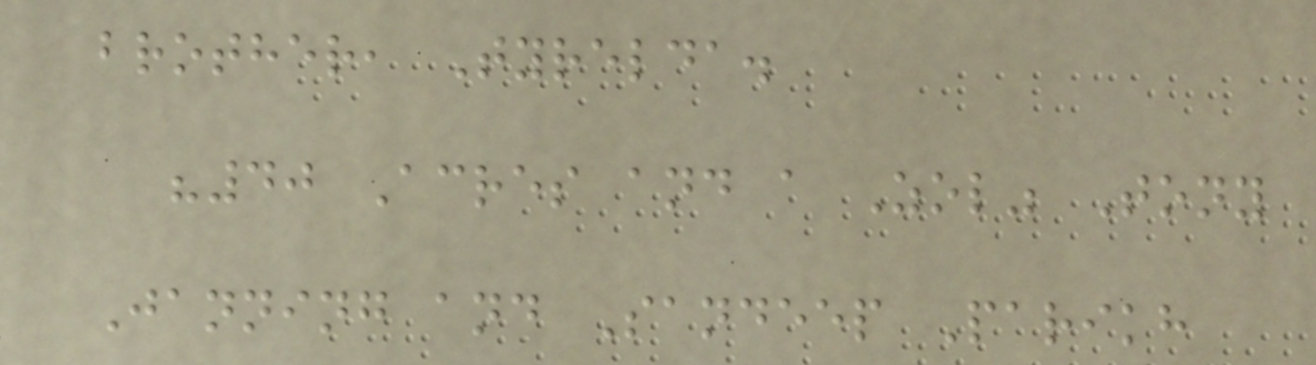brother, Tyrelda.
"40 Acres and a Zol" Tony
Janning and Sandeep Parikh
